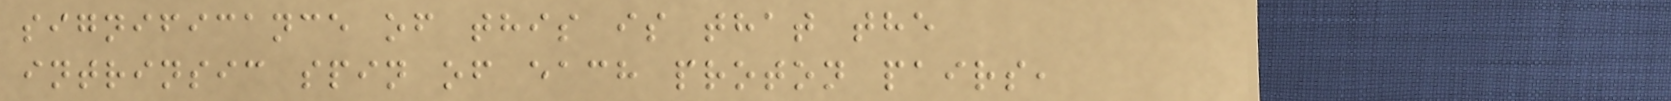significance of this is that the
intrinsic spin of each proton pairs,
